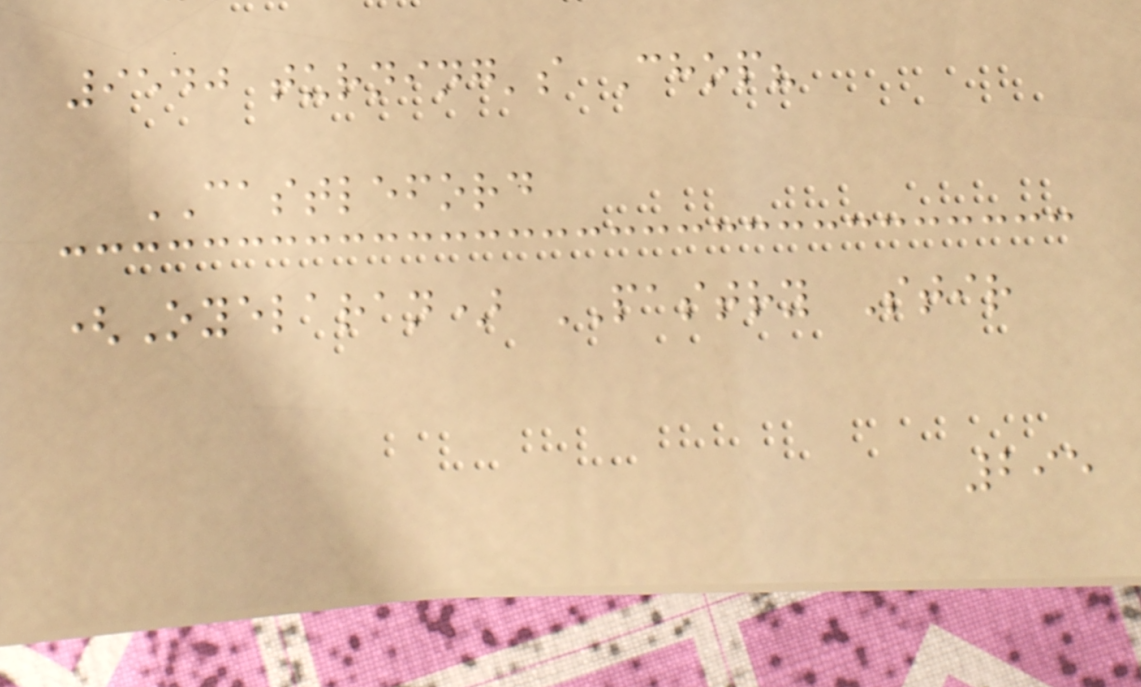9540 turning's Chop?
CASTLEFORD
(Oyelaran) PASTRY Stir
295
